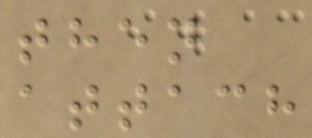then
attach
